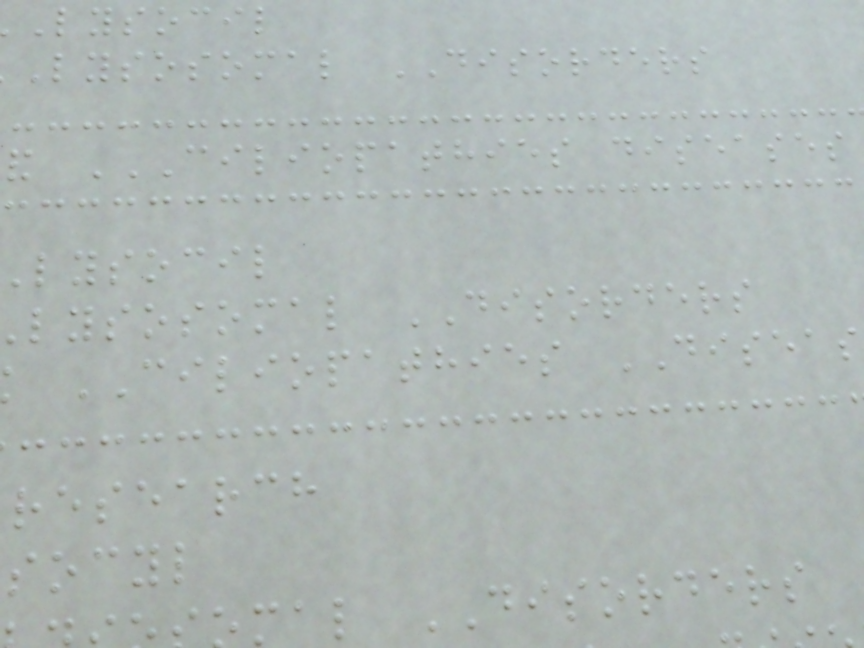lysocil
lysosomal DISORDERS
lysocil
lysosomal DISORDERS
CILIOPATHIES DISEAS
research
socyl
mal DISORDERS
